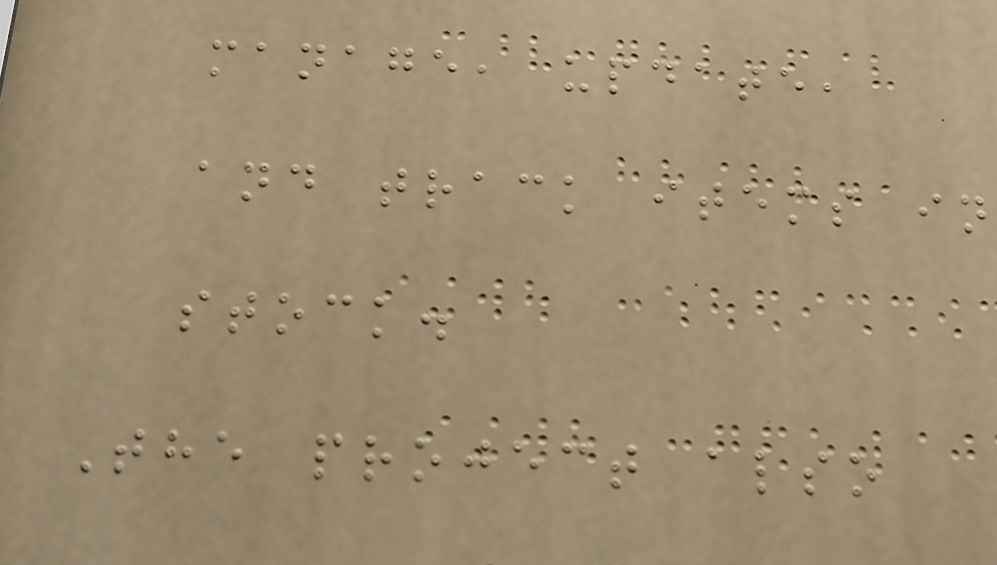manage, update,
and track items in
stock.
The project also
